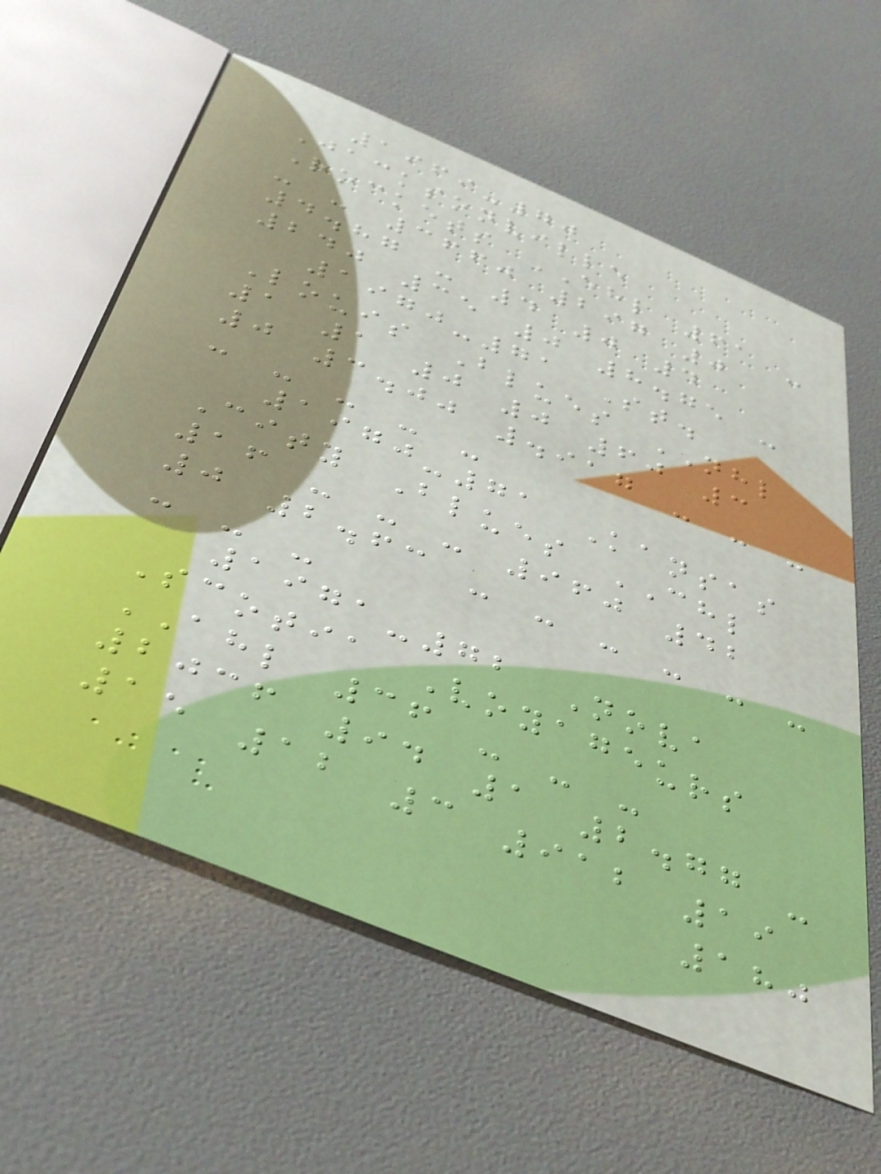1969-70
Jacksonville
Rockets EHL 61 -
- - 3660 297 0
4.87 - 4 0 4
240 35 0 8.75 -
1970-71 St.
Louis Blues NHL
1 1 0 0 60 3
0 3.00 .917 - - -
- - - - -
1970-71 Kansas
City Blues CHL
16 - - - 960 42
0 2.63 - - - - - -
- - -
1971-72 Nova
Scotia Voyageurs
AHL 36 - - -
2036 94 1 2.77 -
15 12 3 912 19
180
